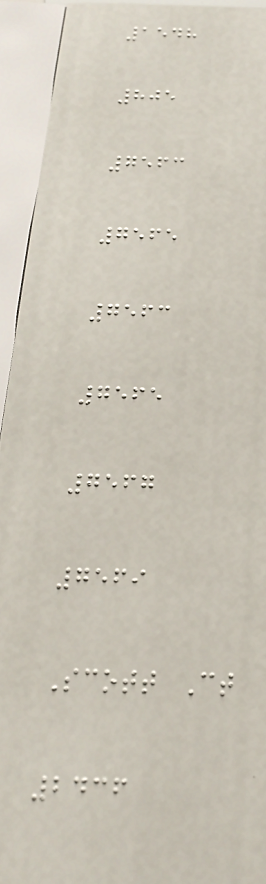1548
805
7563
7565
7563
7565
7567
7569
Scott Ct
2436
